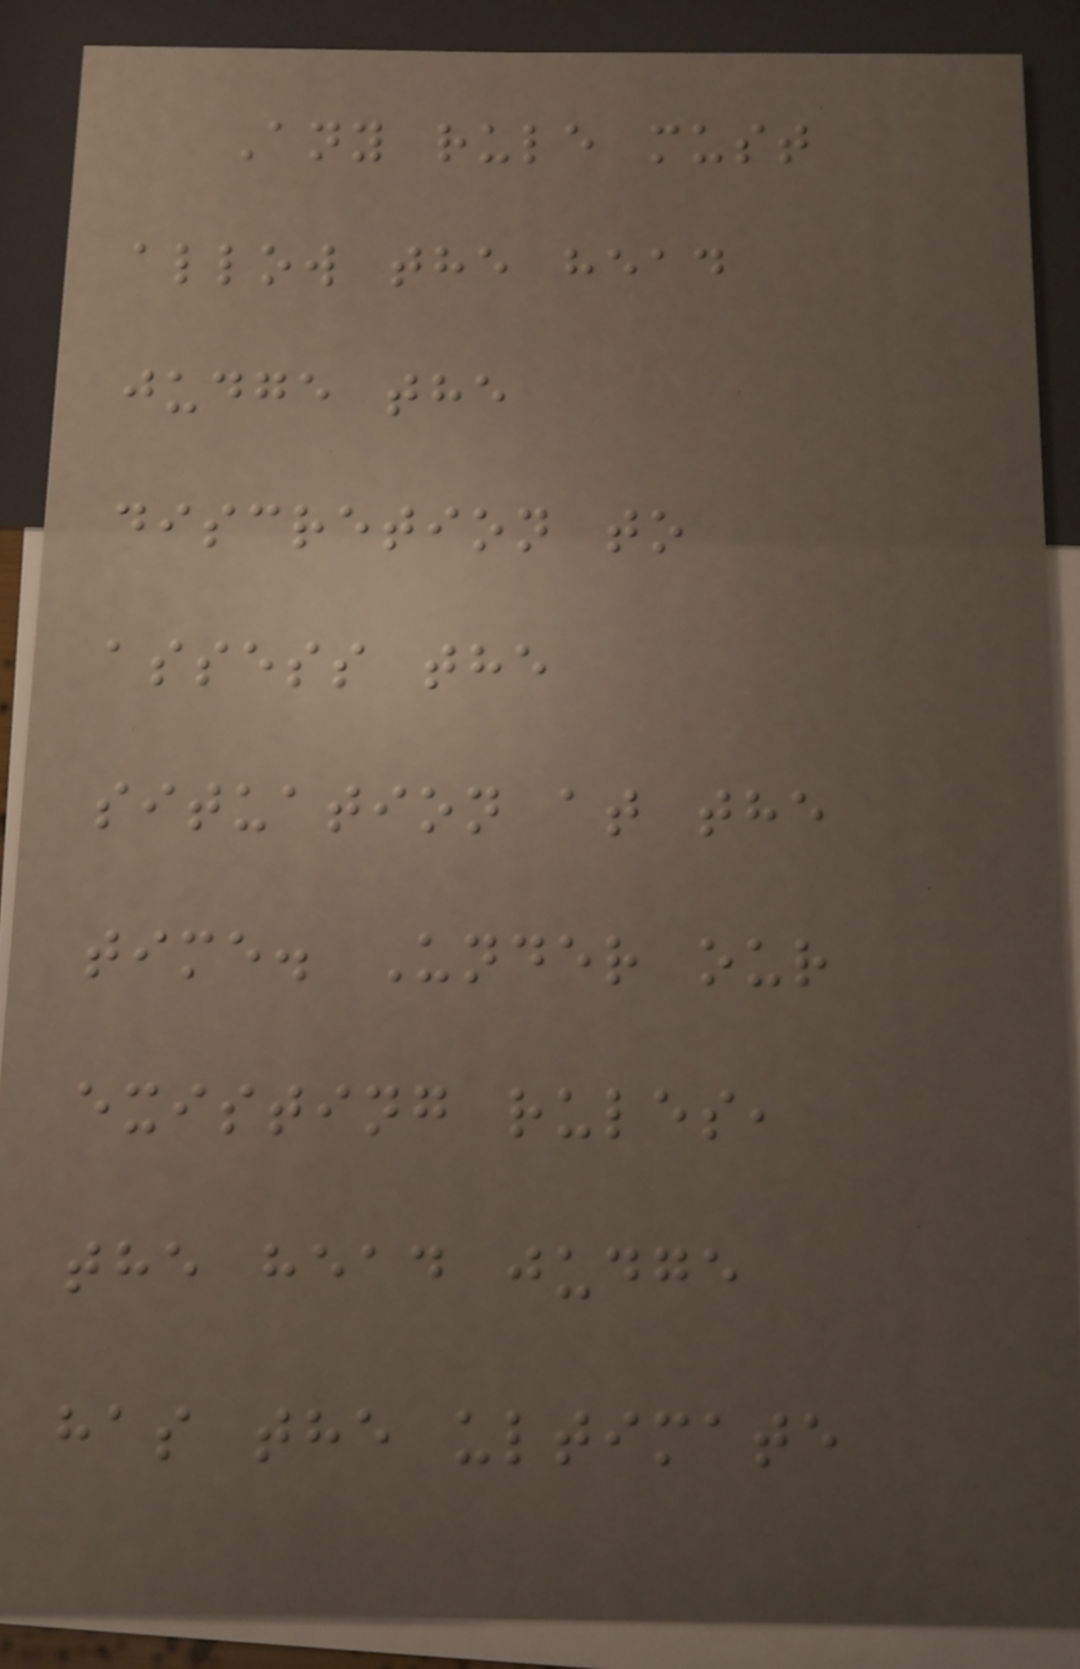Any rule must
allow the head
judge the
discretion to
assess the
situation at the
time. Under our
existing rules,
the head judge
has the ultimate
